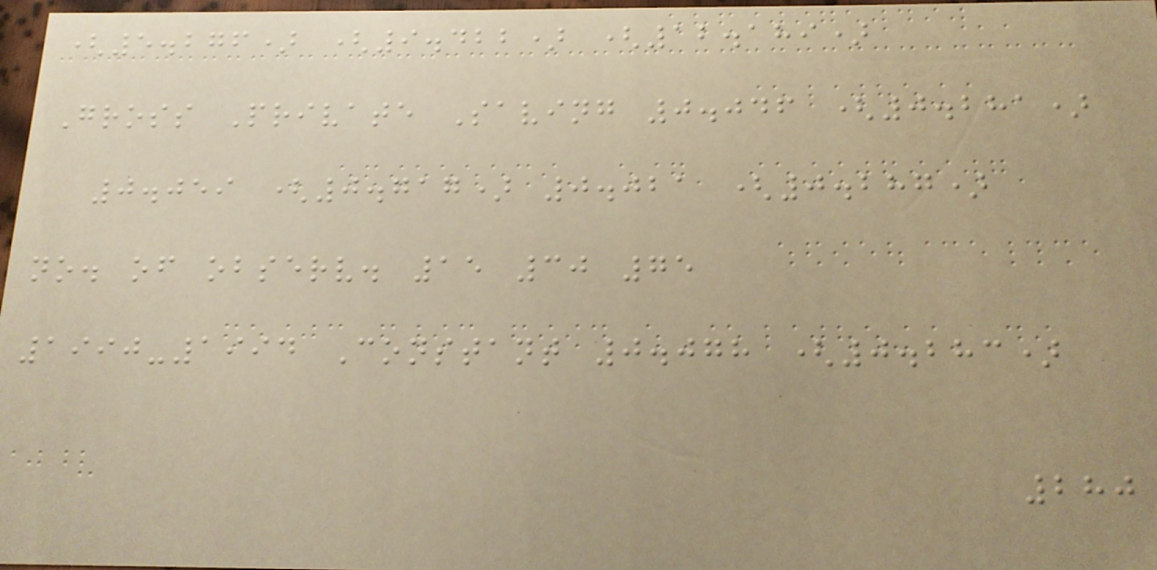(5.276) (9.422) (12.189)
Gross Private Saving 0.046 (0.281)
0.059 (0.717) 0.021 (0.287)
no. of observ. 15 30 75
1990-1994 Constant 0.078 (0.283)
280
